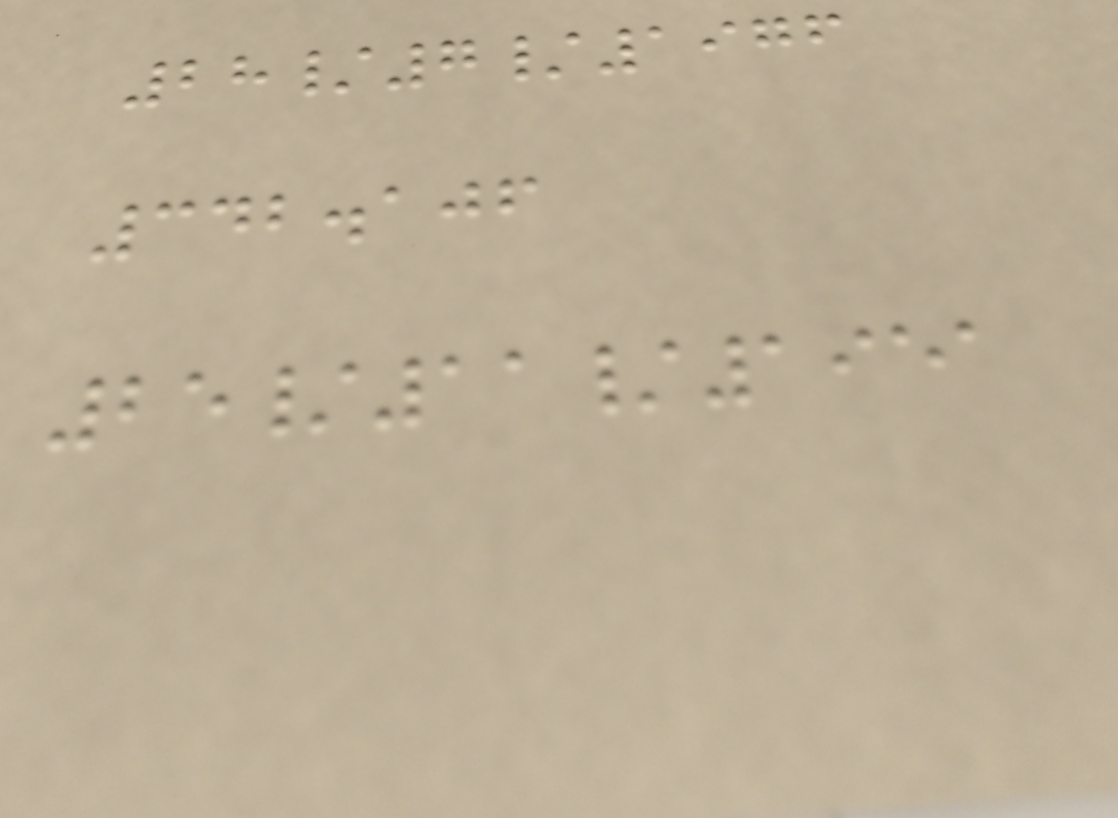28/7/1976
342.106
25/11/1951
